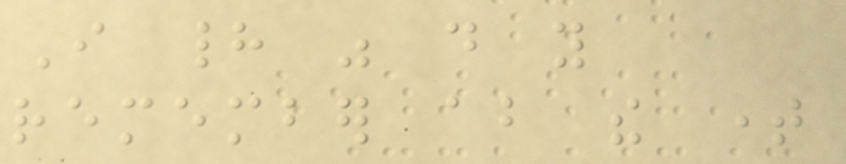I had was do you
remember about the time
